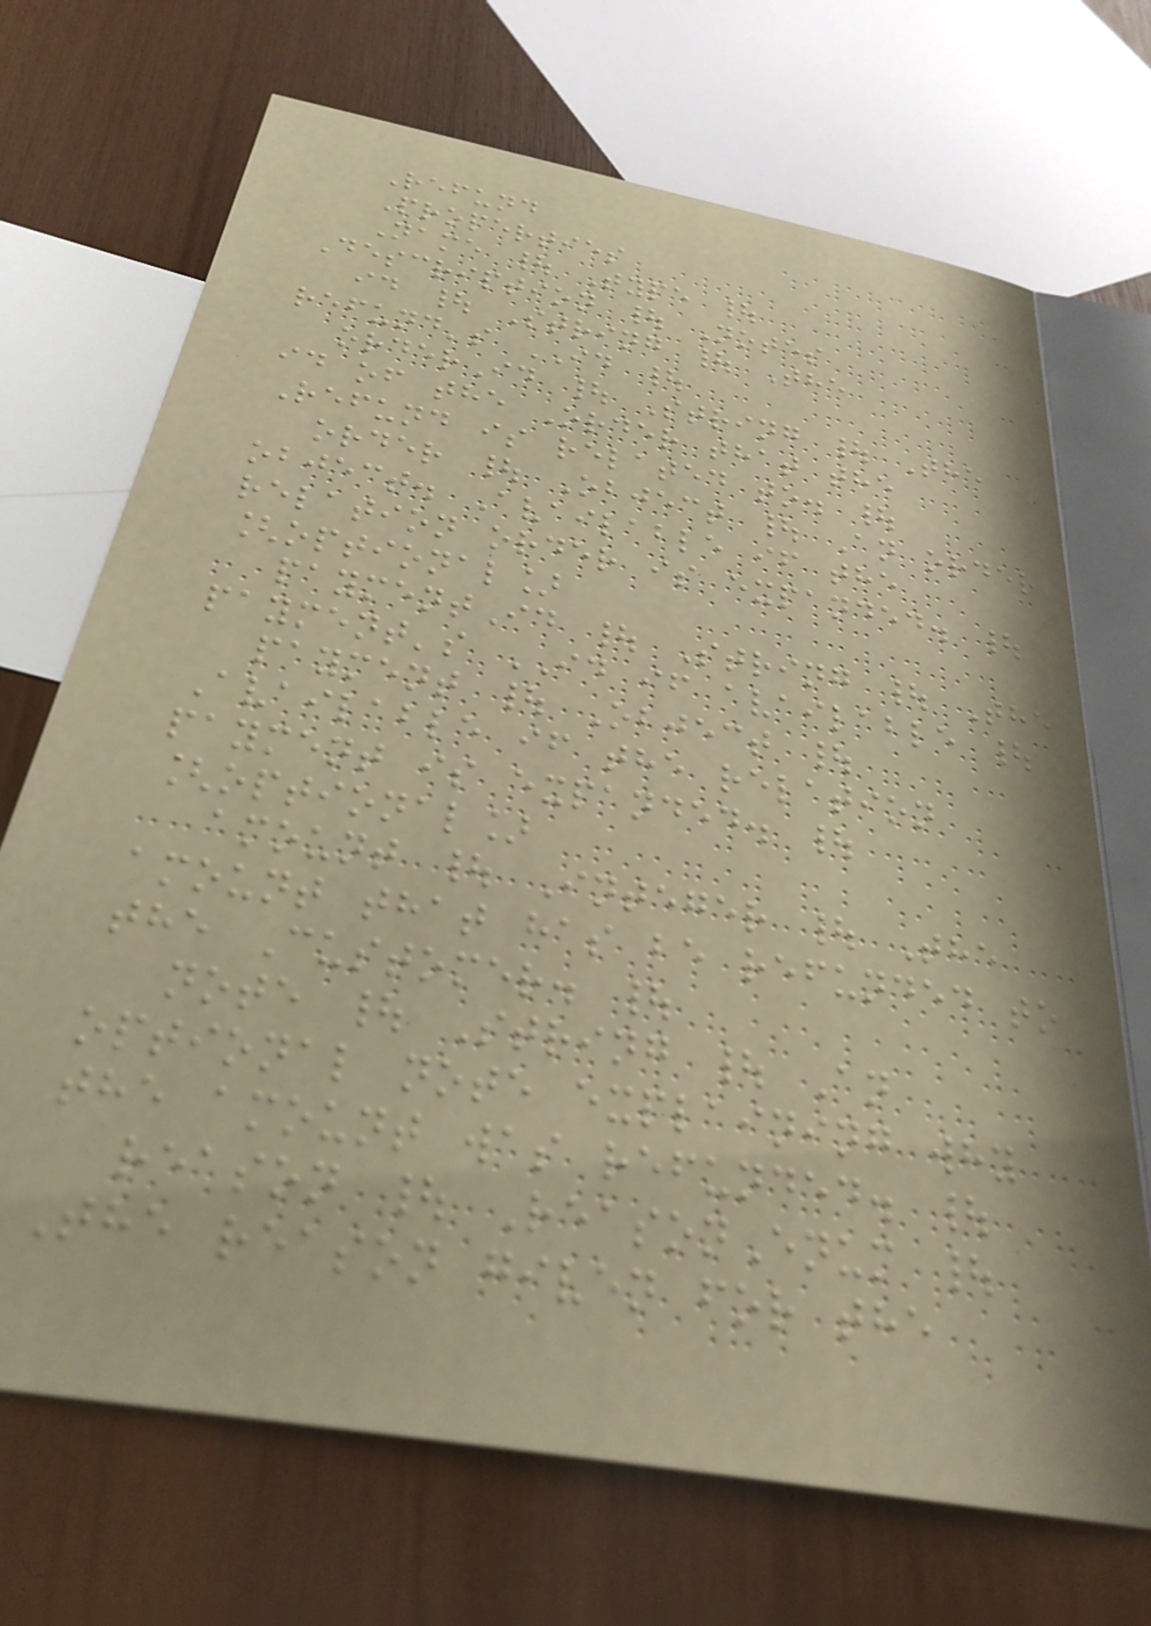Refund
Properties
Name | Type |
Description | Notes
id | String | The
refund's ID |
orderId | String | The
id of the Order that the
Refund is related to. |
order | Object | An order
object. Available if the
relation order is expanded. |
[optional]
paymentId | String | The
payment's ID if available |
payment | Object |
Available if the relation
payment is expanded. |
[optional]
amount | Integer | The
amount that has be refunded to
the Customer. |
note | String | An
optional note explaining why
the amount was refunded. |
reason | ReasonEnum |
The reason given for the
